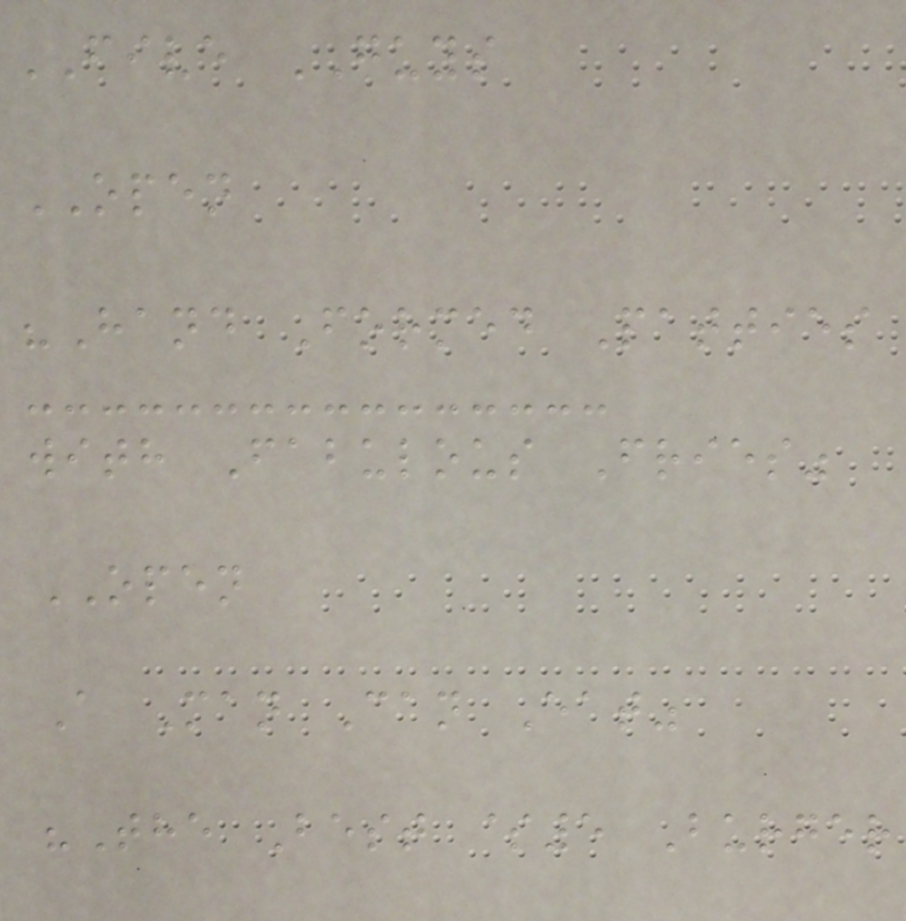FIVE GUYS
OPEN
"Hand Formed Patties
with Fabulous Fries"
OPEN
A Man Can Eat"
"The Best $5 Burger
